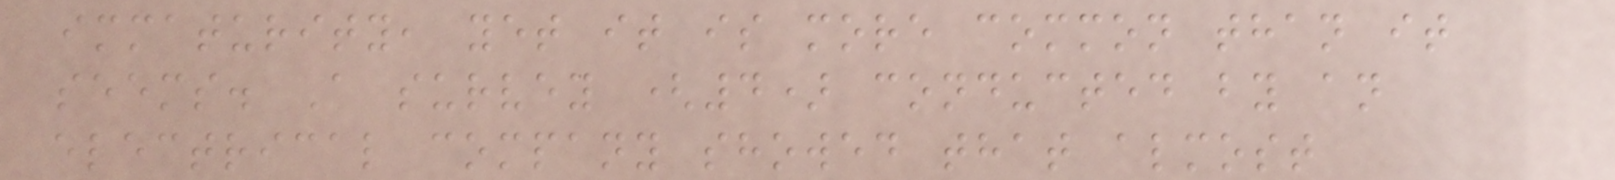immaturity, yet it is more common than it
seems. A survey (4) conducted by an
electrical company showed that almost
